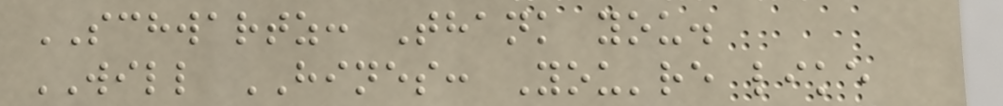SCHWARTZ: Thank you.
WILL HINES: You're like
